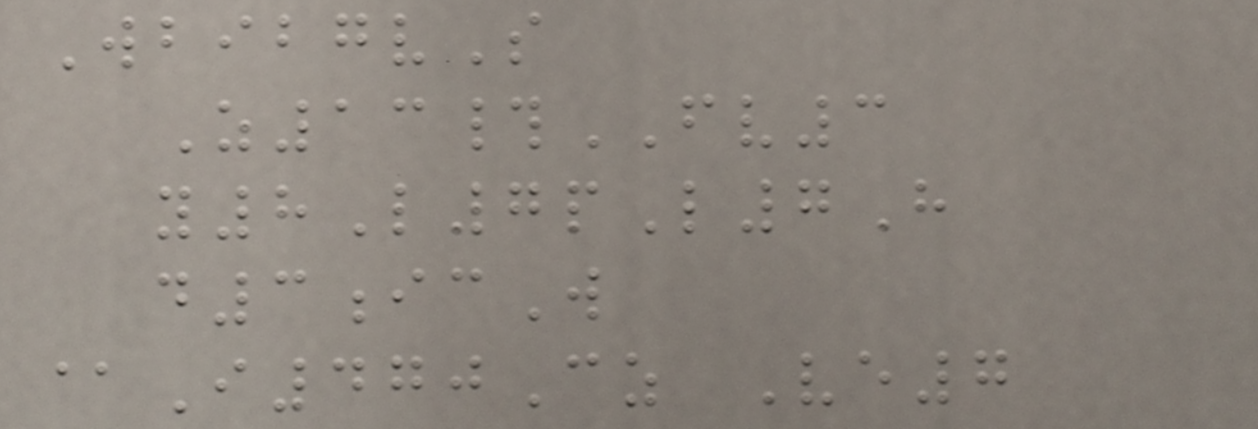WbibgvS
Z13#FV3
y8L7pL7H
d3icW
@I470Cz Ve7
